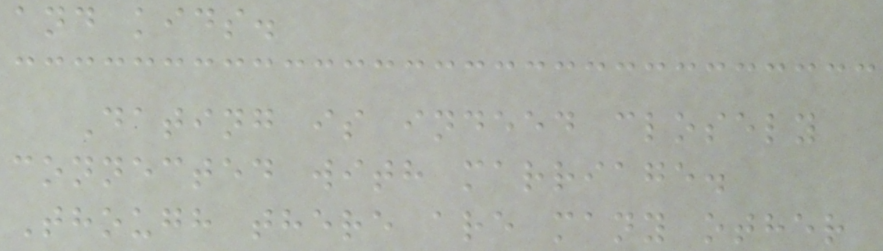and kids.
Dating is indeed closely
connected with marriage.
Though there are many other
